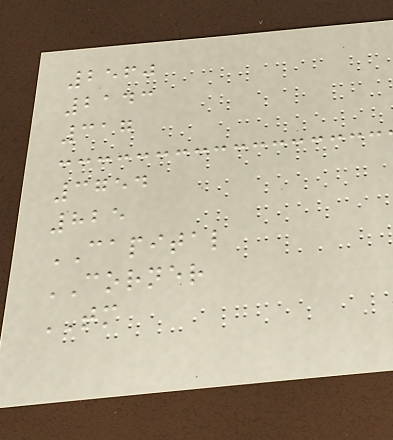2560
2143
317
3754
825
CAPITAL
CORNER
TM
